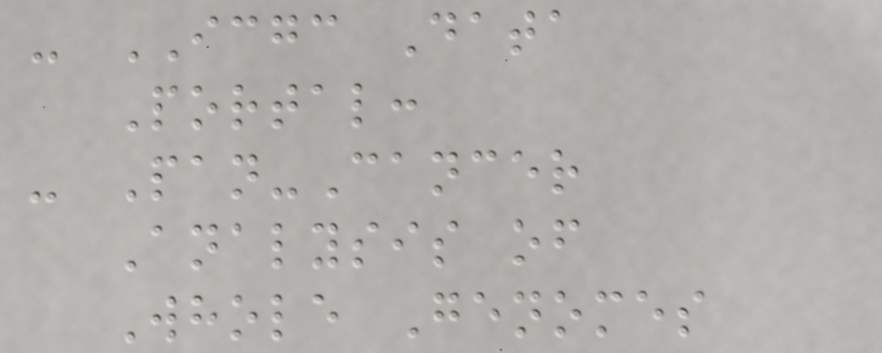- ICGC Data
Portal:
- Pan-Cancer
Analysis of
Whole Genomes
